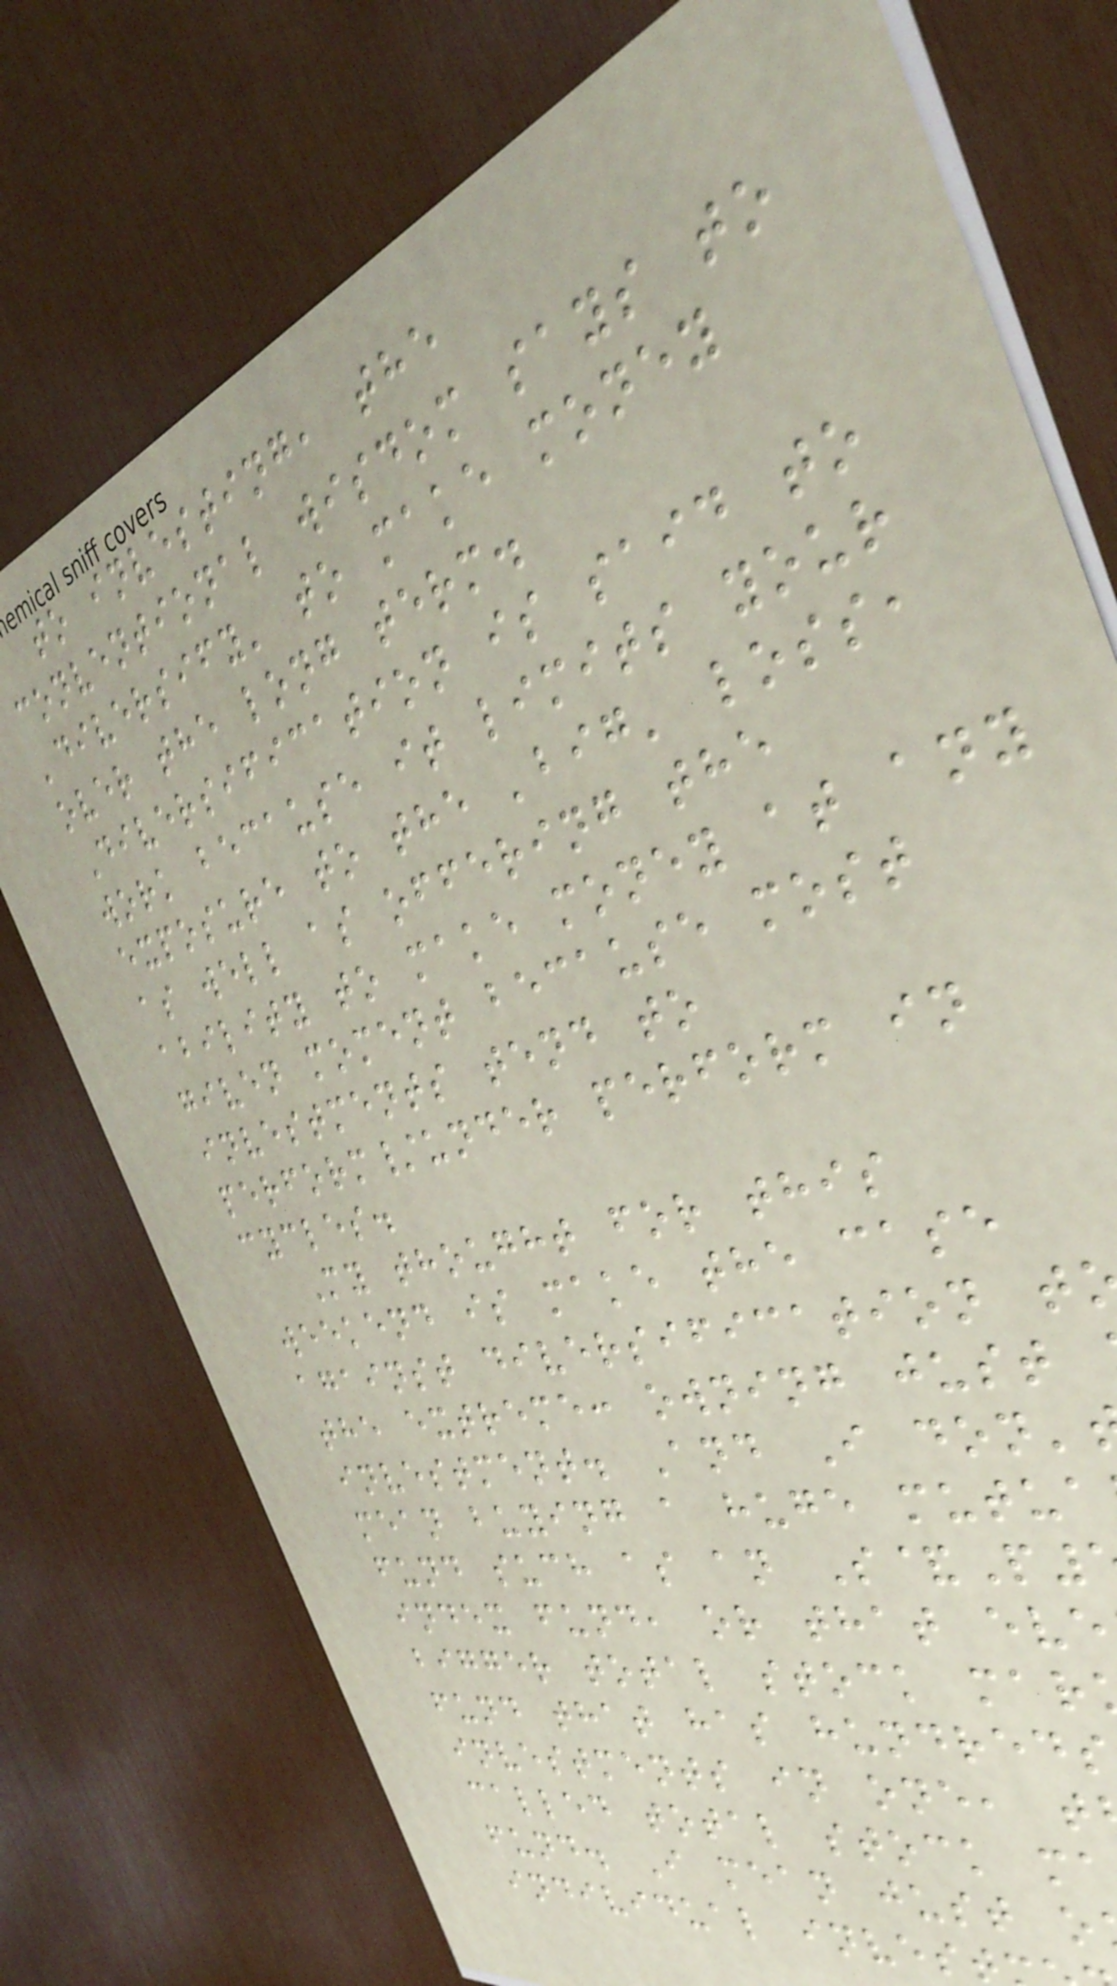to investing, the
conventional wisdom says to
'diversify' to make money
over the long term.
Diversification is said to
work because it limits your
exposure to the 'big' loss,
as well as offering the
ability to make money at any
given moment because most
investments tend to
perform/under perform in
cycles.
My thought for this
weekend is make the case
against diversification t
the extreme: owning just
investment. And I don'
mean buying a huge mutua
fund such as an S&P
index fund, or that eve
bigger total stock mar
fund that has hundreds
investments in one, t
called total stock m
fund. I mean just o
individual invest
